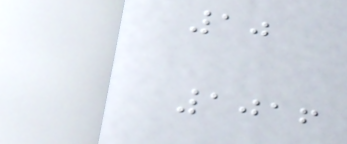10
1016
